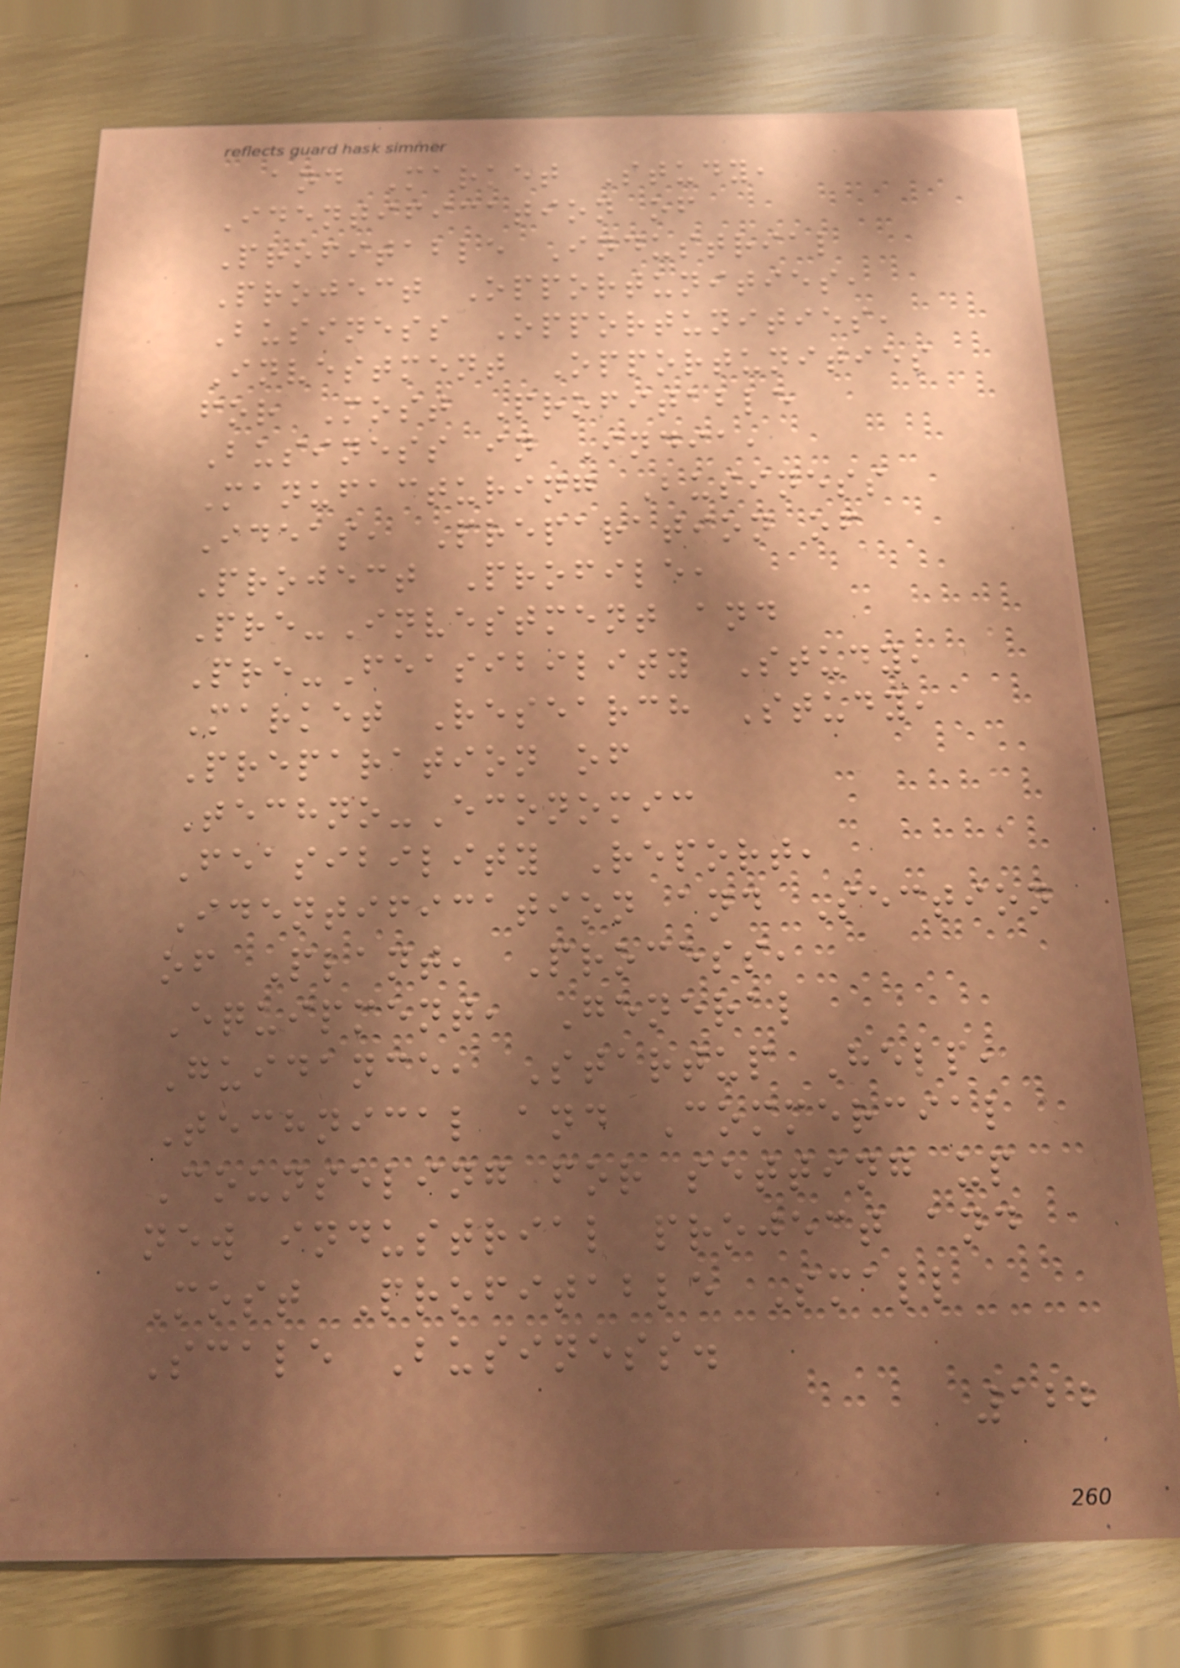and Market Study,
Identification of
Profitable Industrial
Project Opportunities,
Business Opportunities,
Investment Opportunities
for Most Profitable
Business in India,
Manufacturing Business
Ideas, Preparation of
Project Profile,
Pre-Investment and
Pre-Feasibility Study,
Market Research Study,
Preparation of
Techno-Economic
Feasibility Report,
Identification and Section
of Plant, Process,
Equipment, General
Guidance, Startup Help,
Technical and Commercial
Counseling for setting up
new industrial project and
Most Profitable Small
Scale Business.
122
